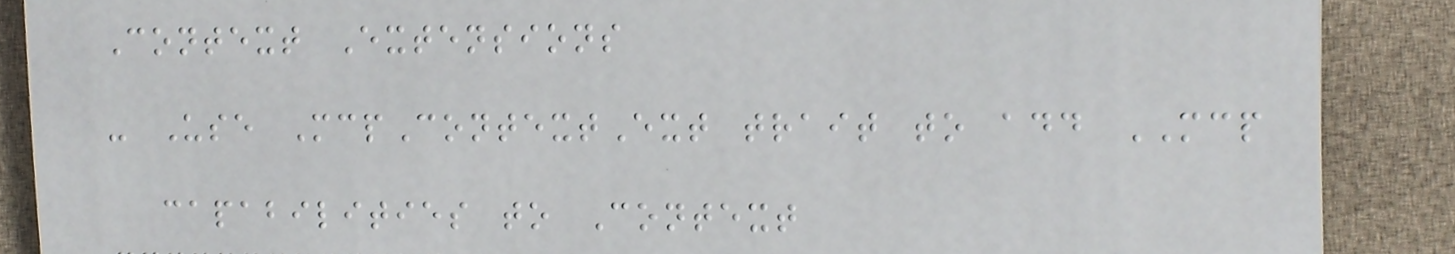Context Extensions
- Use McpContextExt trait to add MCP
capabilities to Context
